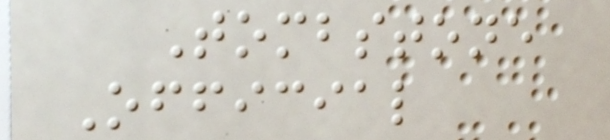Tombstone
Official
